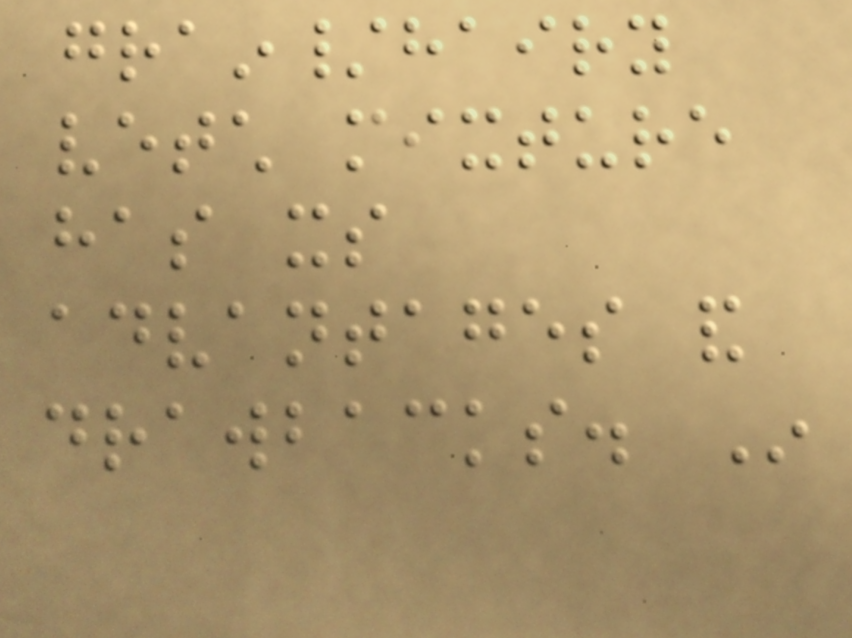grain/hairy
vetch mixture
has its
advantages and
drawbacks. In
